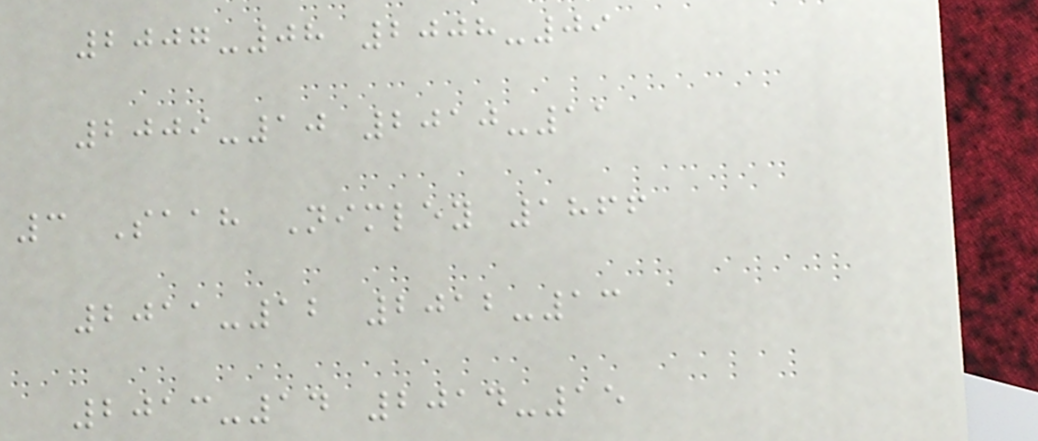2007-08 2008-09
2009-10 2010-11
3 Saah Nimley 1866
2011-12 2012-13
2013-14 2014-15
